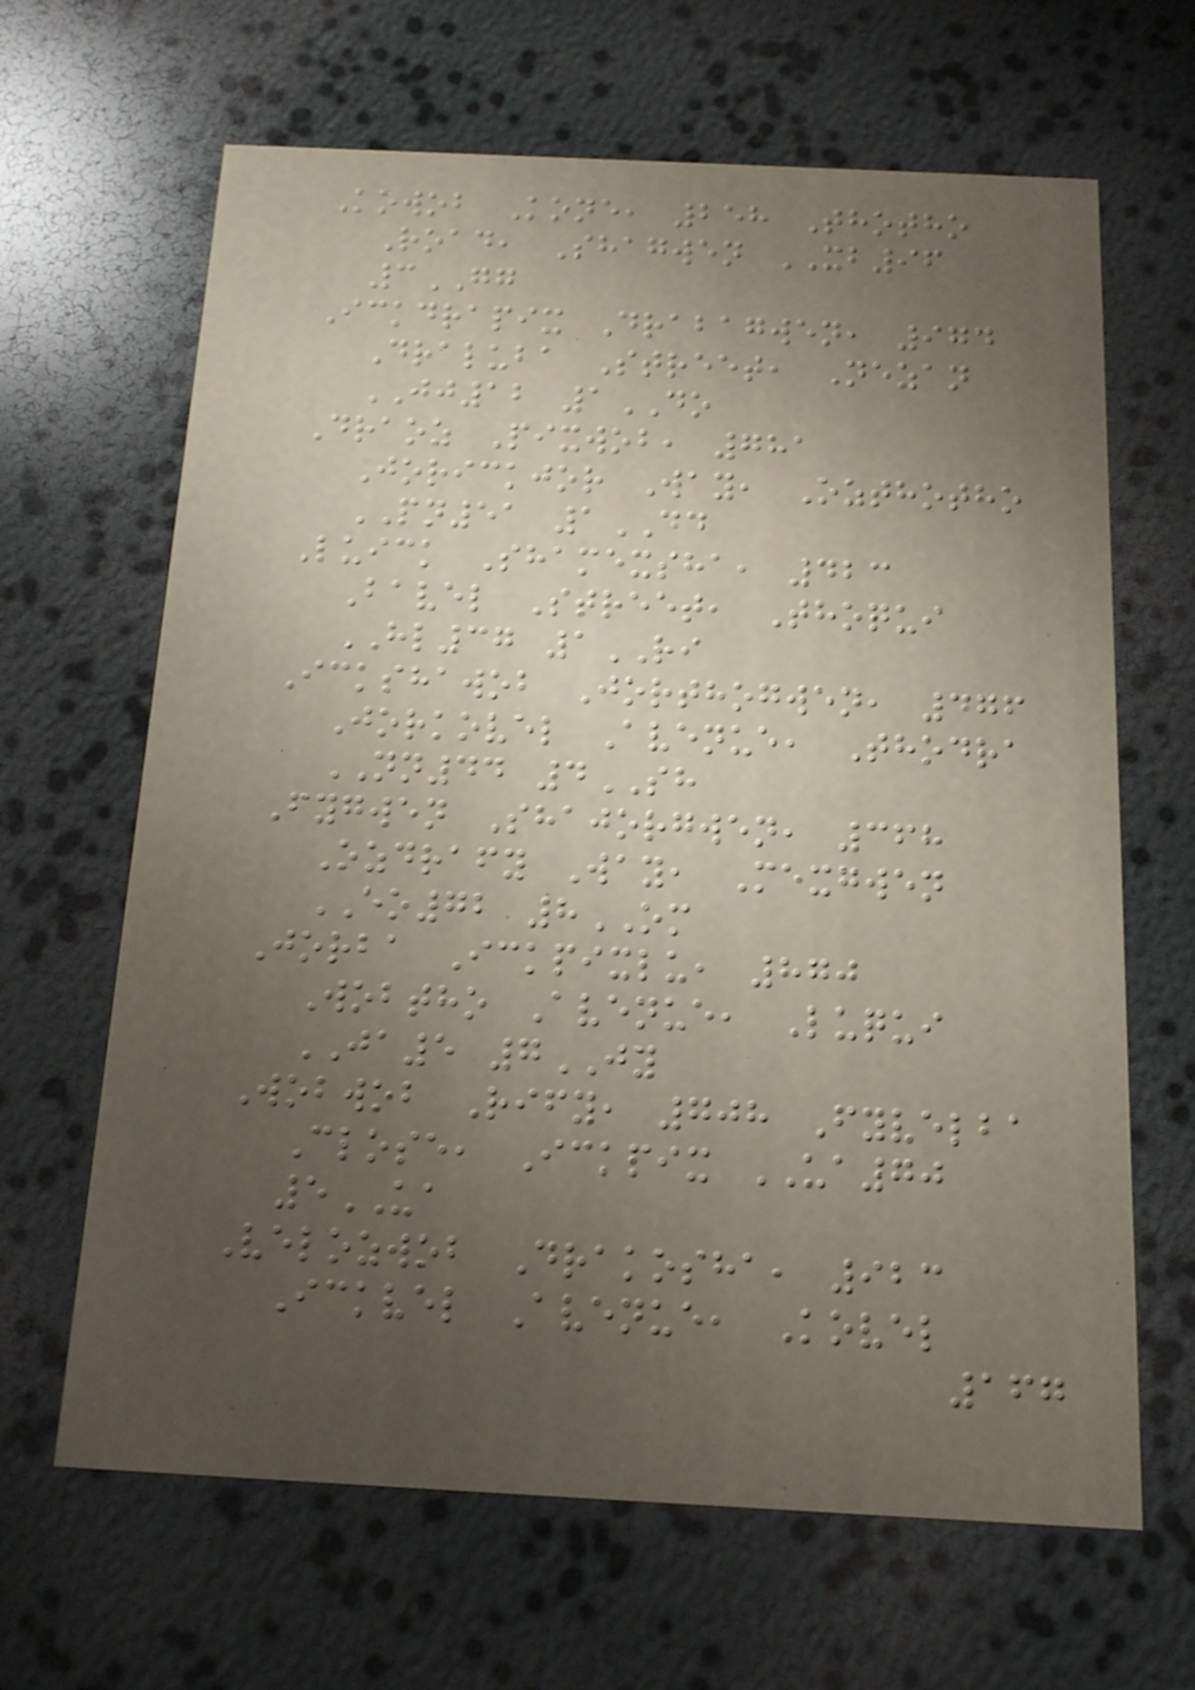Kowob Kone, 258 Thotho
Road, Shagwen XB96
3GG
Ickdrapix Drabagwen, 974
Draluba Street, Nezan
JJ12 1DO
Draoz Pixwob, 781
Jorickjor Way, Ozthotho
PN51 1DD
Luick Shamexsha, 423
Bavel Street, Thoqui
HL37 1RI
Ickshawob Jorthogwen, 476
Jorkovel Avenue, Thodra
NN44 4SH
Fygwen Shajorgwen, 368
Ozdrafy Way, Mexgwen
EO72 8OM
Jorba Ickpixlu, 870
Wobtho Avenue, Luqui
JA5 7JY
Wobwob Rify, 708 Fyvelba
Close, Ickpix UA70
5UA
Velozwob Drakosha, 923
Ickvel Avenue, Kovel
167
